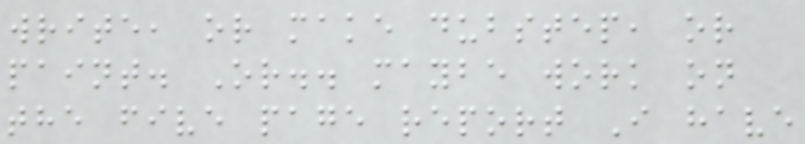write, or make dubstep, or
paint. Or.. maybe work on
the five page report I have
